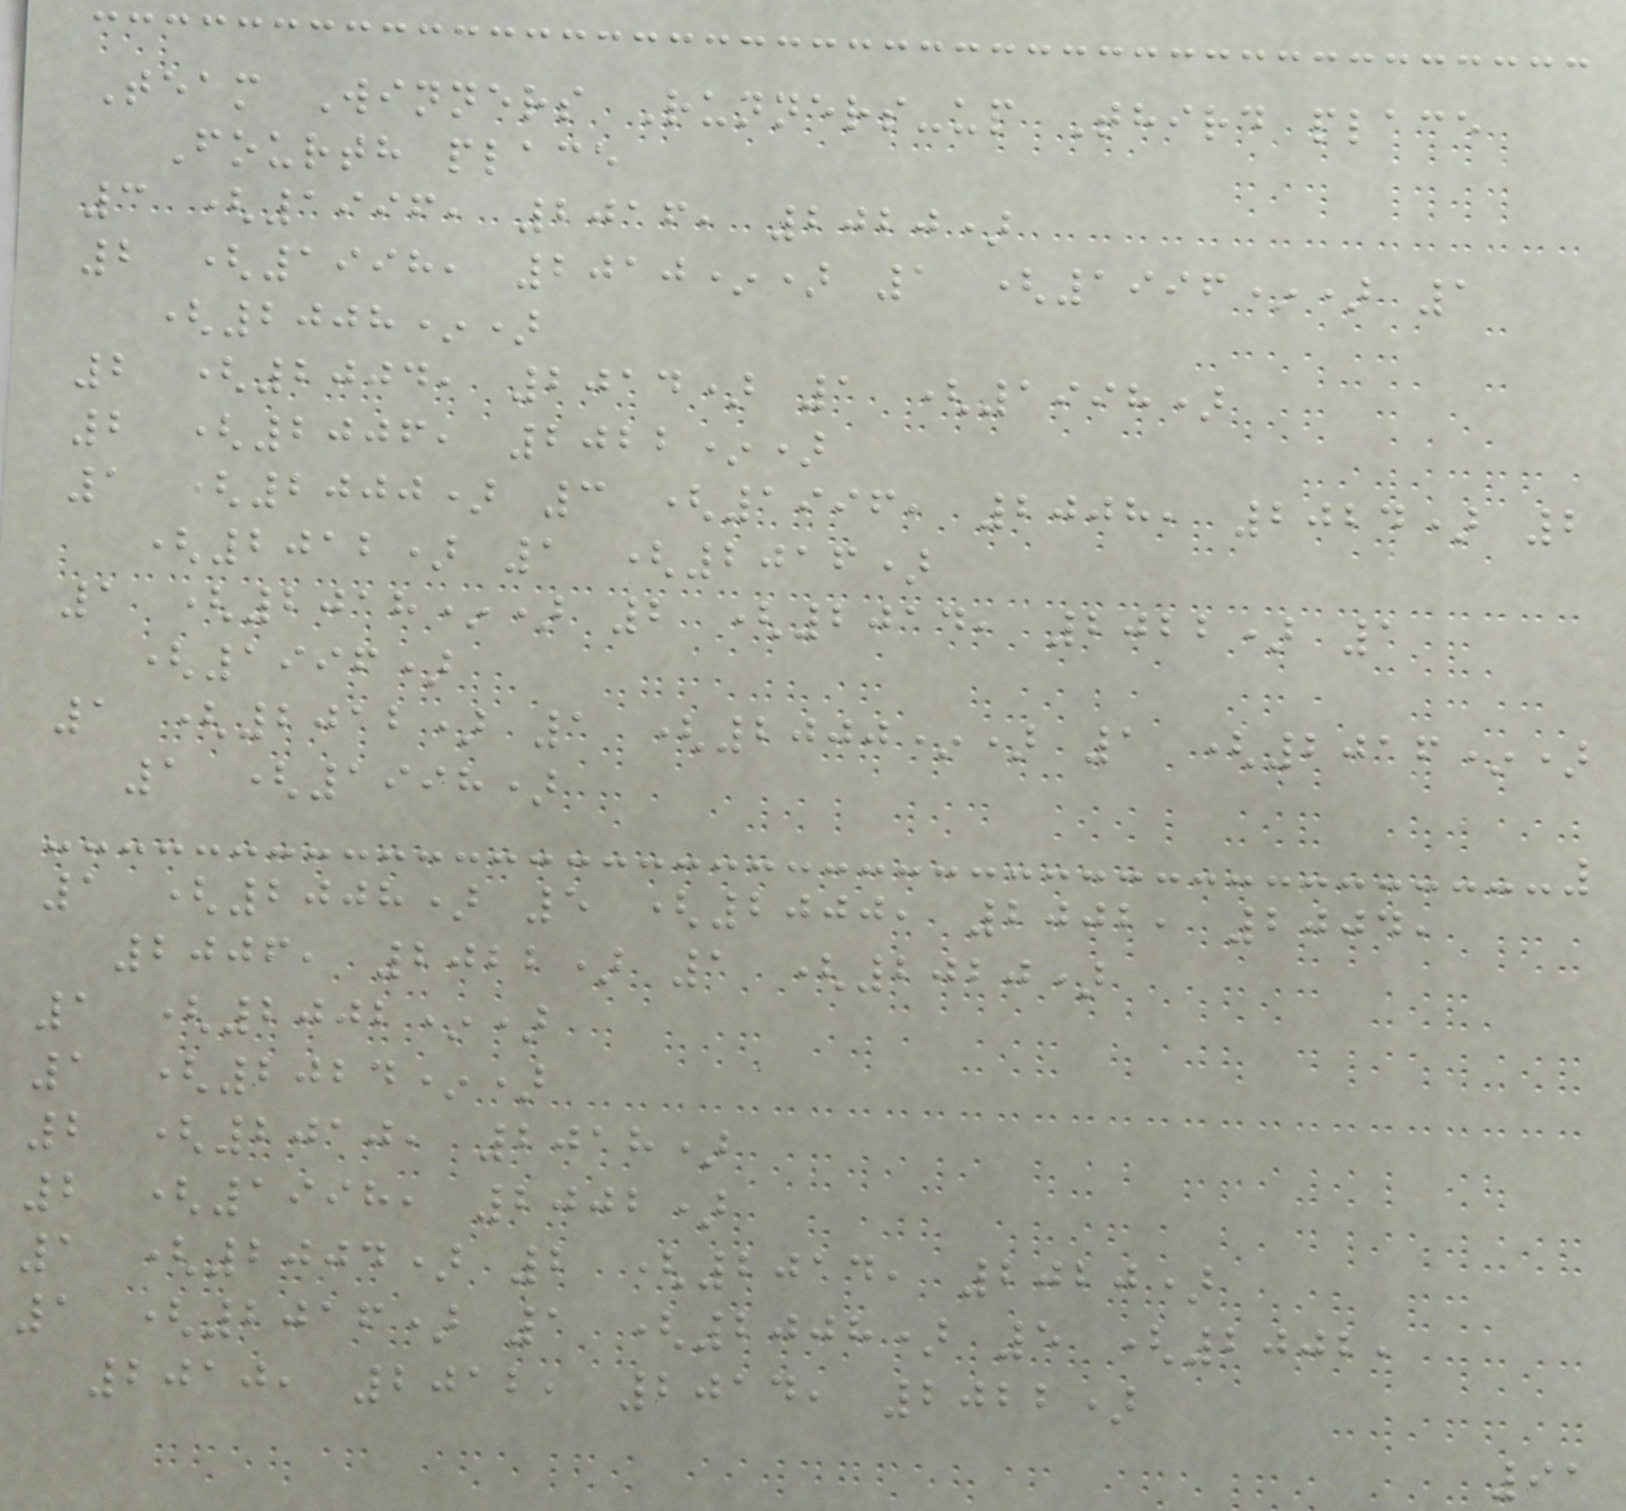Team Winners Runners-up Third place
Fourth place
3 (1996, 2016, 2020)
2 (1998, 2010*) 1 (1996*) 1
(2008*)
2 (2004, 2014) 1 (1998)
2 (2006, 2022*)
1 (2000) 3 (1996, 2008, 2024) 2
(2012) 1 (2016)
1 (2018*) 2 (2014, 2022) 1
(1996)
1 (2012) 1 (2000*) 1 (2016*)
1 (1998)
1 (2008) 5 (2000, 2002, 2004,
2006, 2022) 1 (2020)
1 (2002*)
1 (2024*)
2 (2010, 2018)
2 (1998, 2002)
1 (2004) 2 (2014, 2020)
1 (2016) 1 (2008) 5 (2002,
2010, 2012, 2014, 2022)
91
